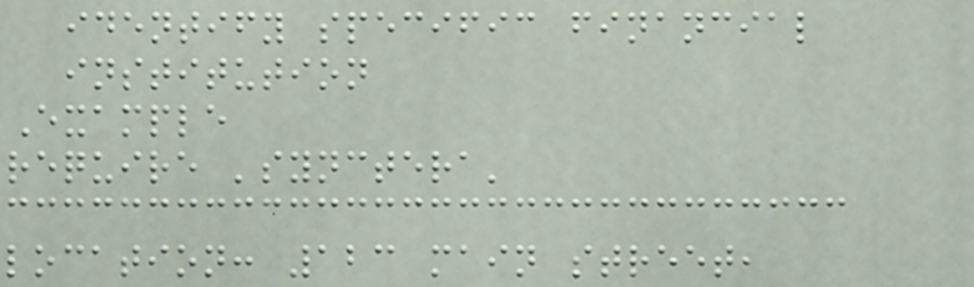identify specific financial
institution
Example
require 'synctera'
location: 123 main street,
